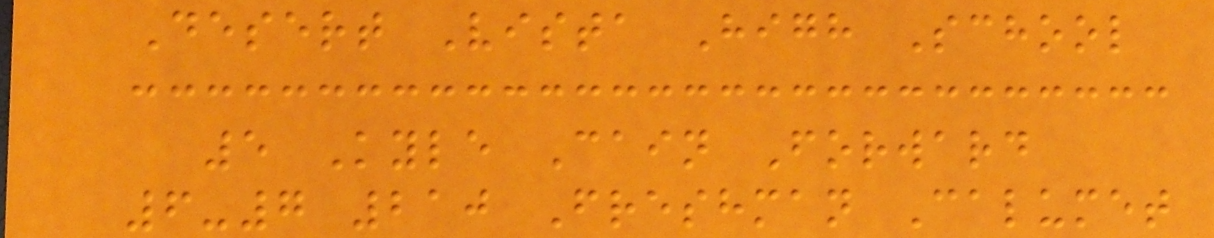Desert Vista High School
5 Kyle Cain Forward
6-7 210 Freshman Calumet
